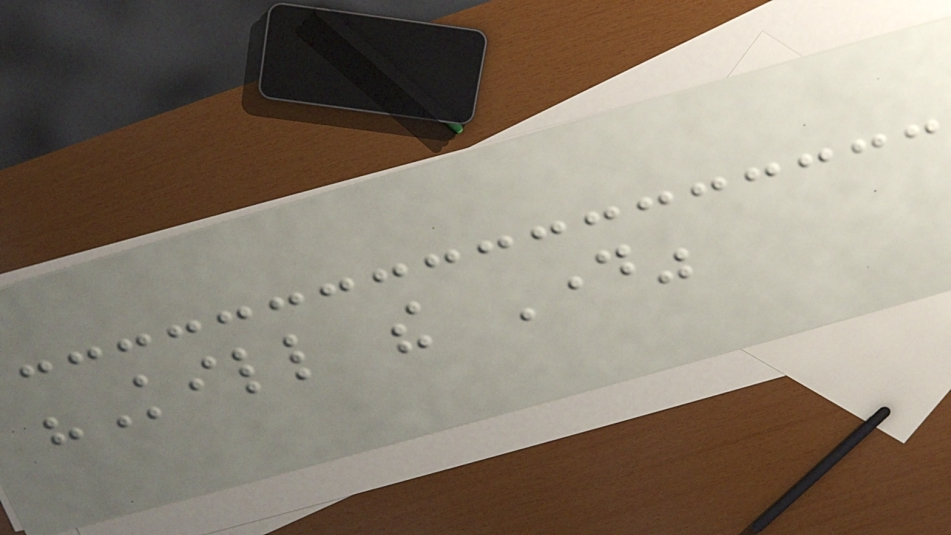"Kill the Day"
